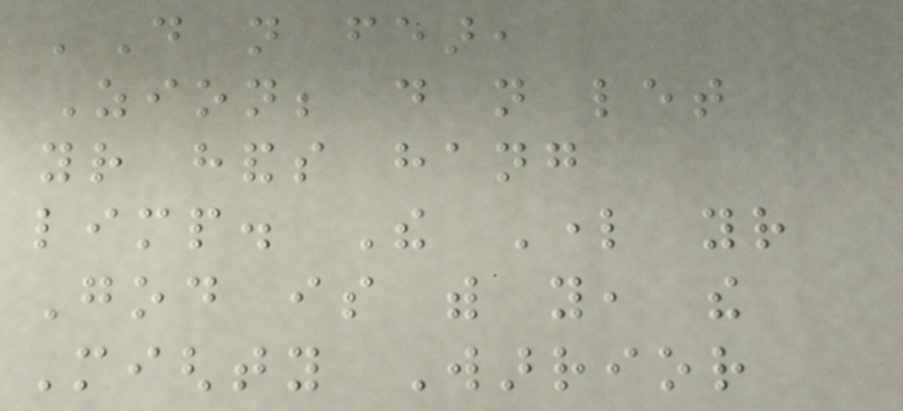'Do not fear,
Zion; do not let
your hands hang
limp. The Lord your
God is with you, the
Mighty Warrior
